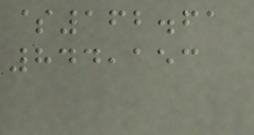$162.61
844,153
